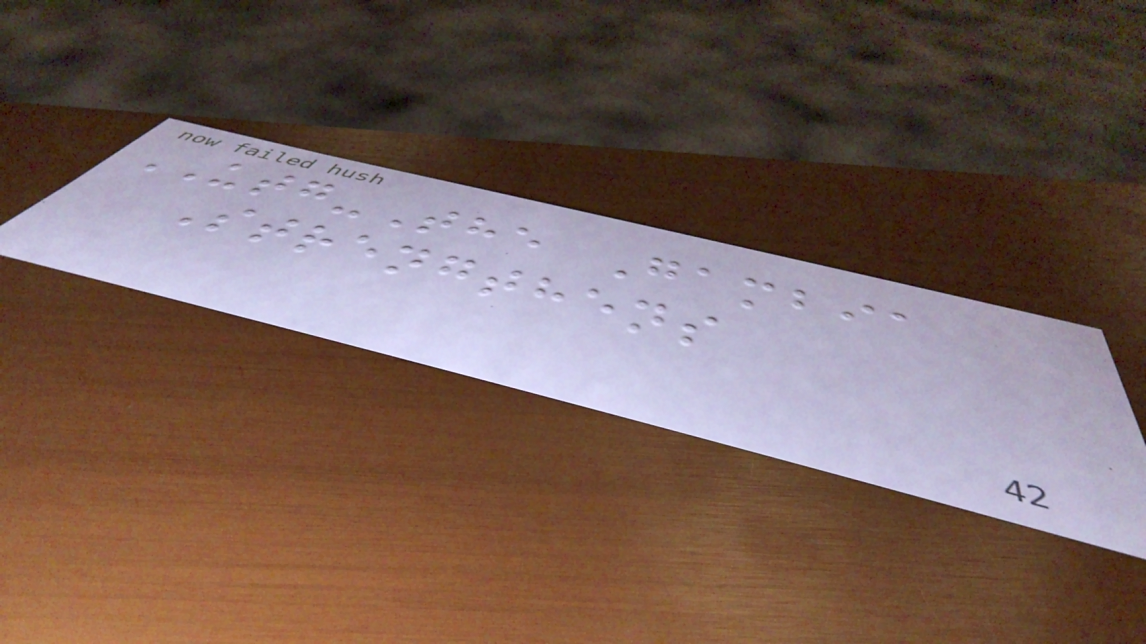UTG-The Gambia
Strengthens
